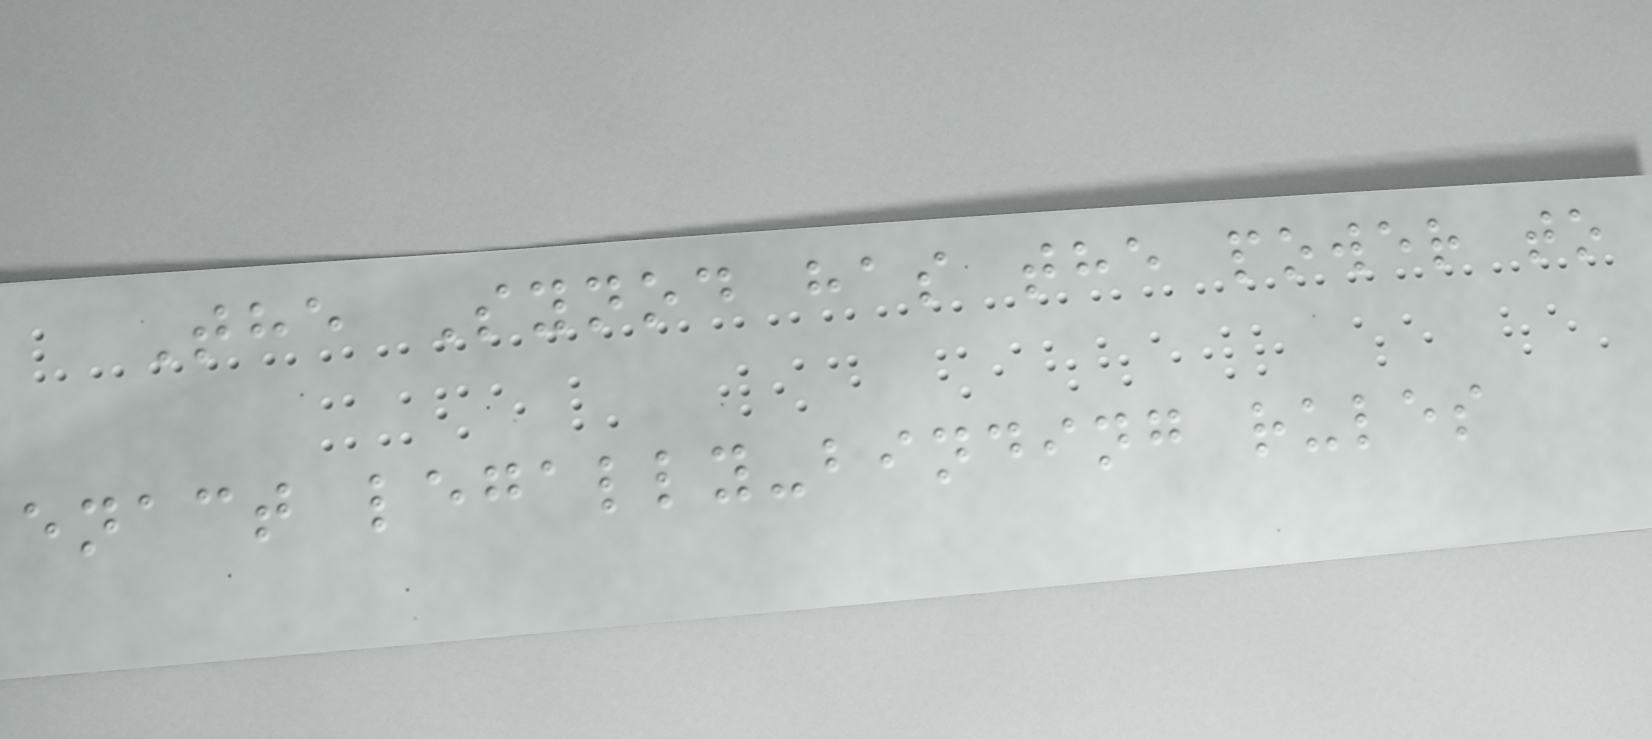The Synod has the power to
enact legally-binding rules
